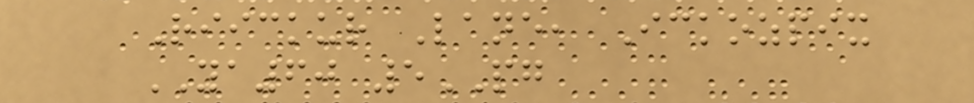Riickur Lane, Ickozpix
YA60 5PG
